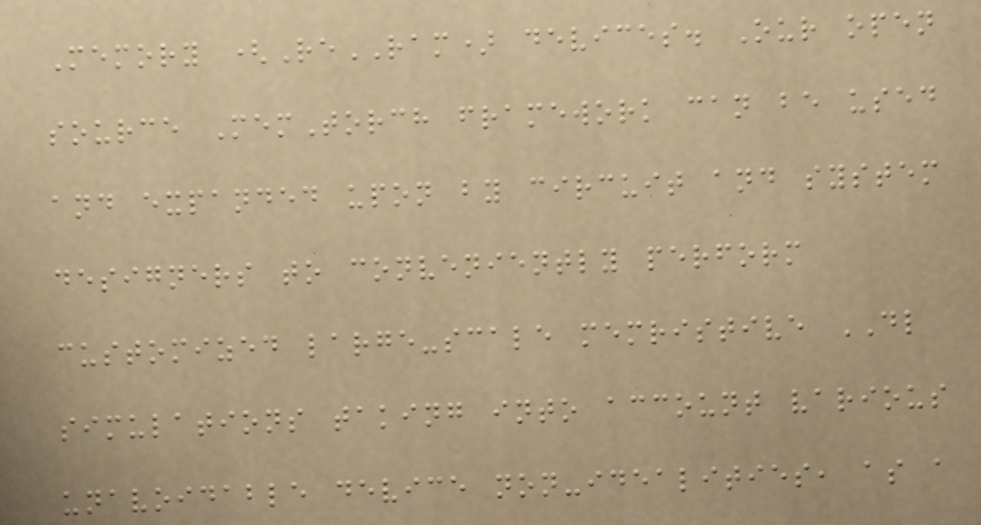Memory (ReRAM) devices. Our open
source MemTorch framework can be used
and expanded upon by circuit and system
designers to conveniently perform
customized large-scale memristive DL
simulations taking into account various
unavoidable device non-idealities, as a
